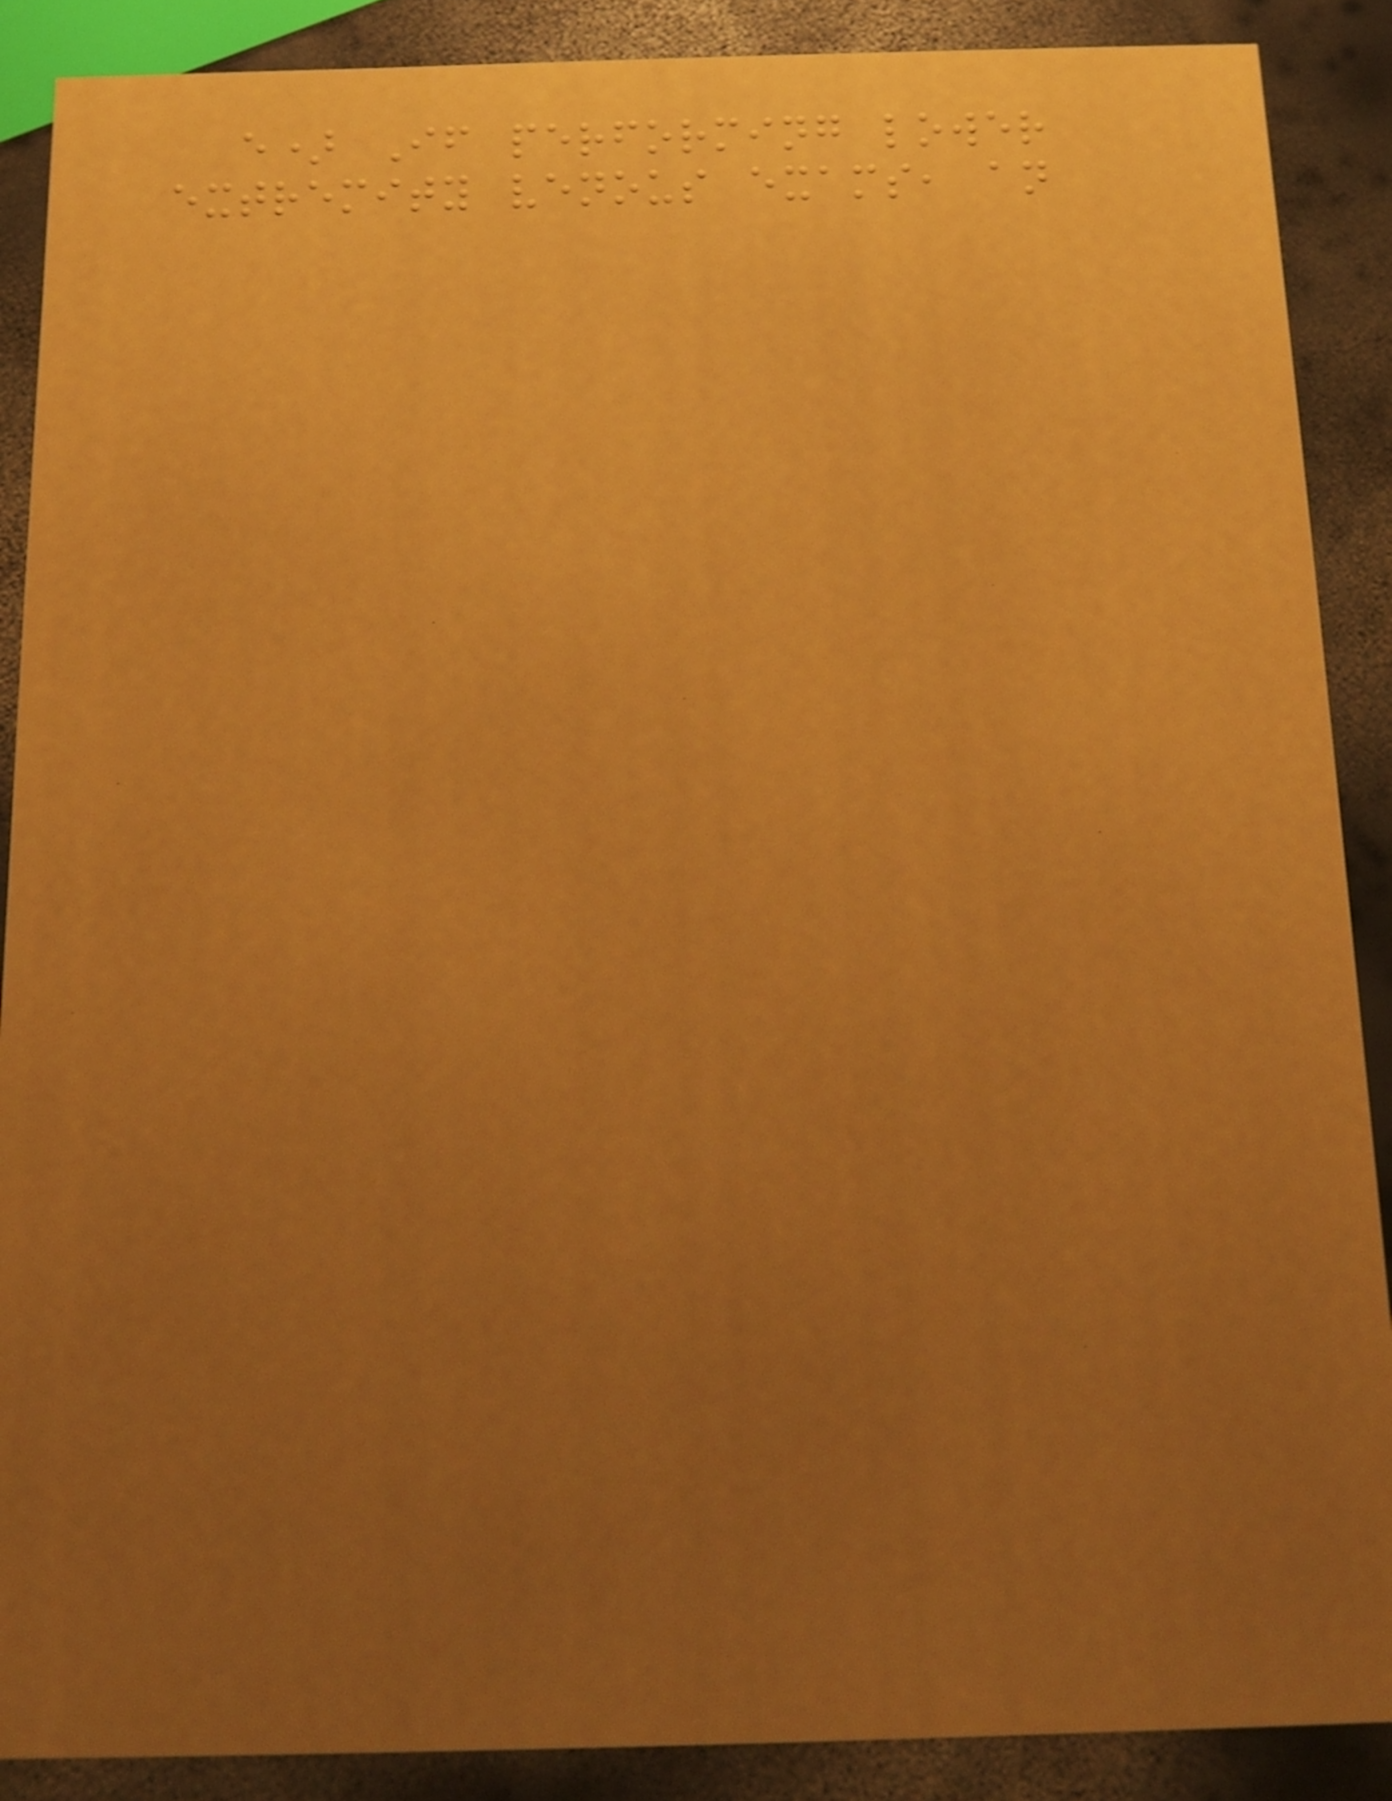e) If performing lower
extremity venous exams, an
